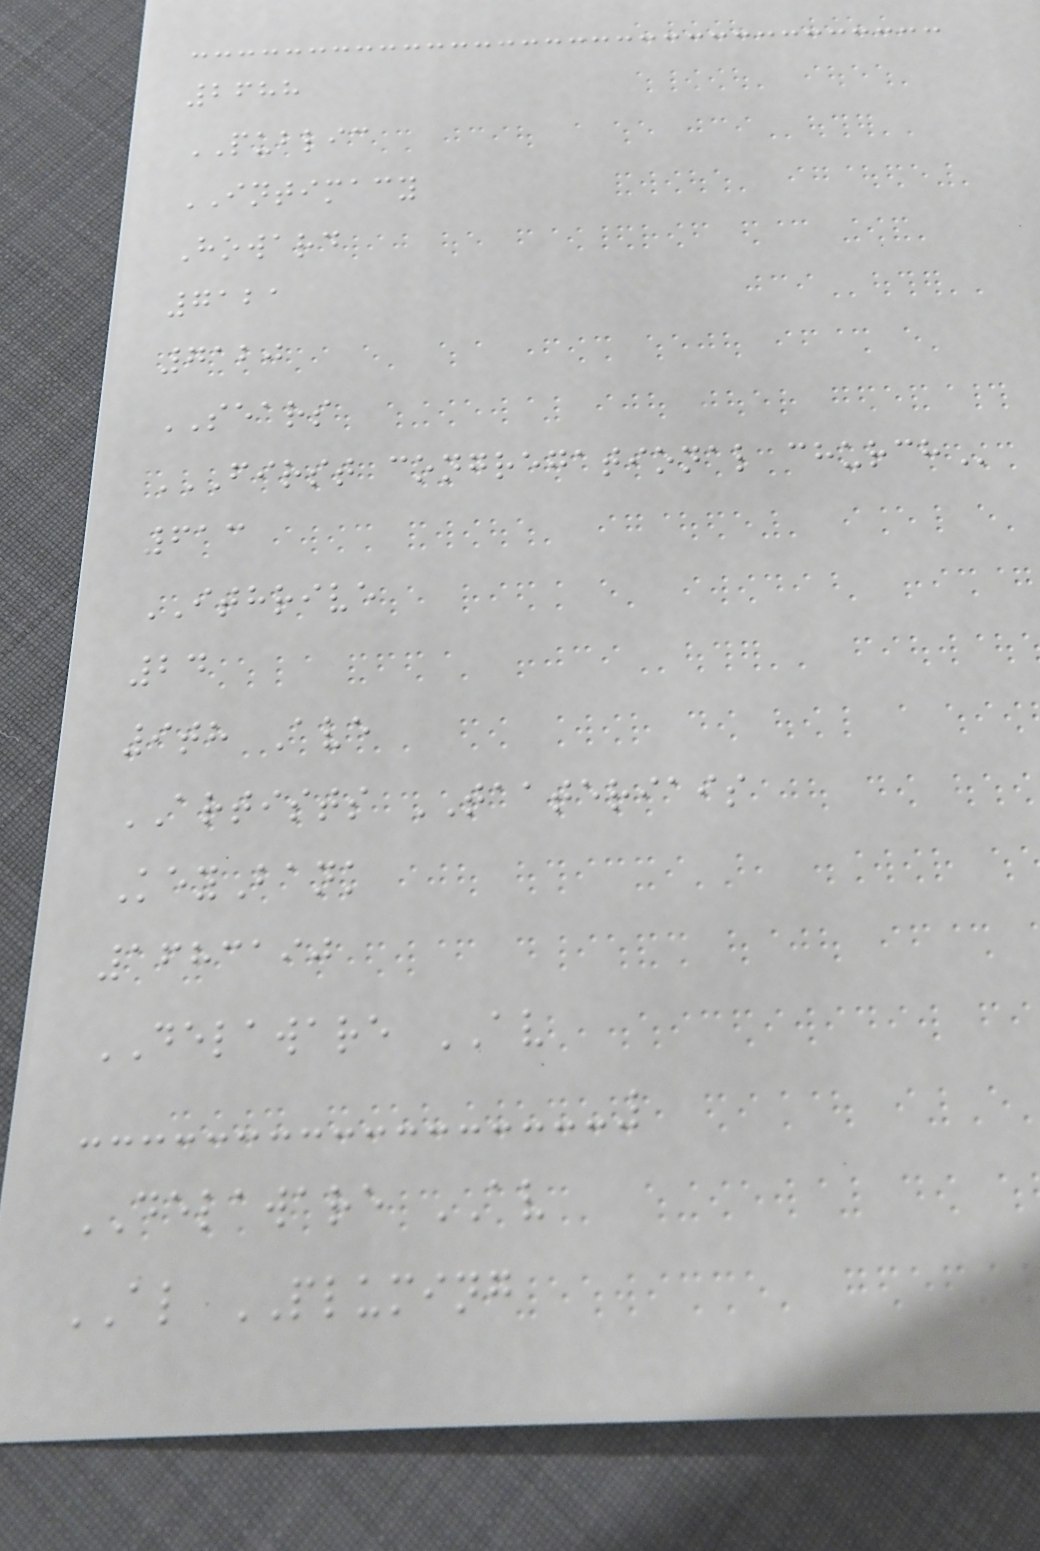2688
PUBLIC
INTIMACY
Howard
7121
7120
SEARS
FIRST CONGREGATIONAL CHURCH
613
ITHRIVE
24
9th Ave
ARTISTS TAATERIAIS
KeyBank
1683190
DELAWARE AV
DELAWARE AV
AL PLUMING
